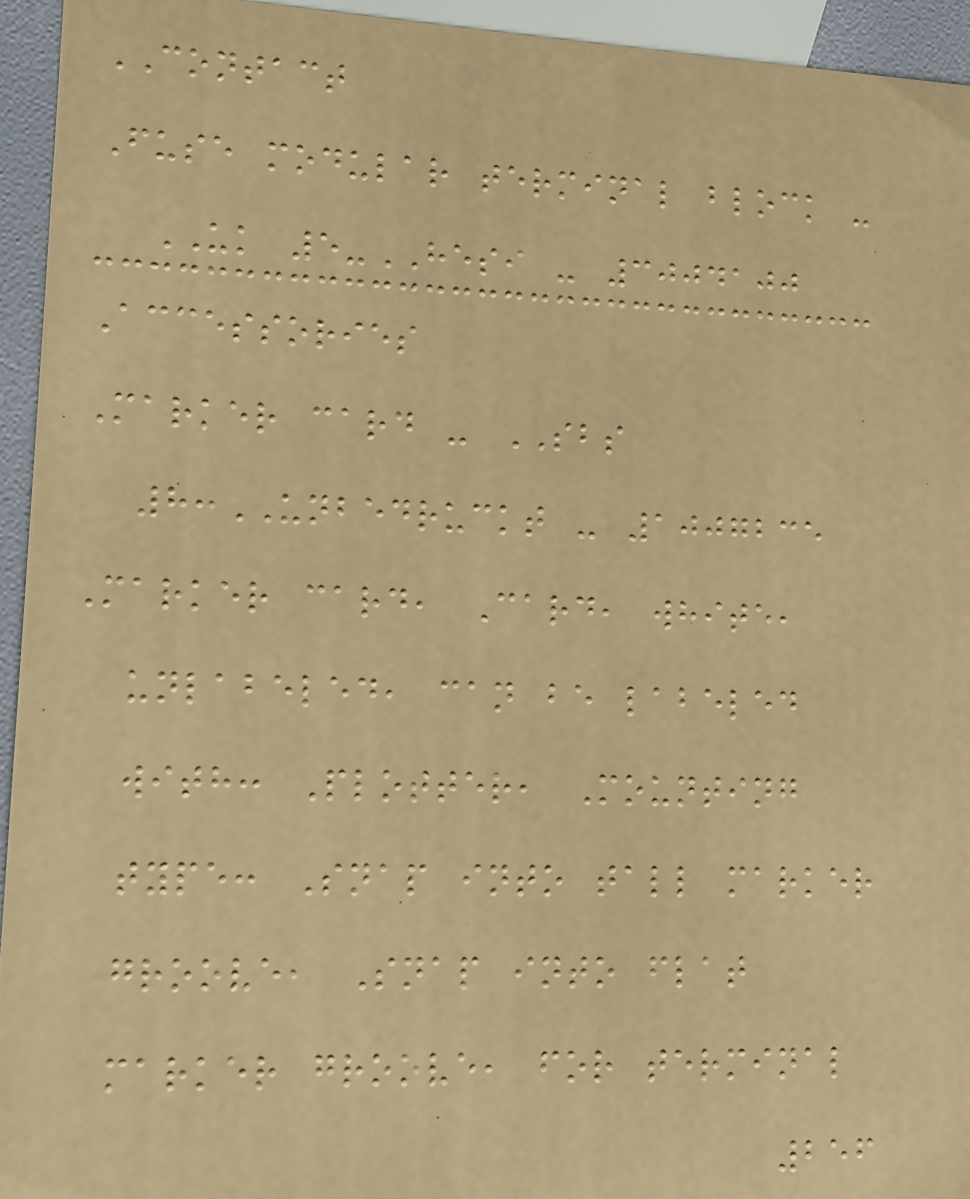CONTACT
Fuse modular terminal block -
UK 5-HESI - 3004100
Accessories
Marker card - SBS
8:UNBEDRUCKT - 1007235
Marker card, Card, white,
unlabeled, can be labeled
with: Plotter, Mounting
type: Snap into tall marker
groove, Snap into flat
marker groove, for terminal
256
